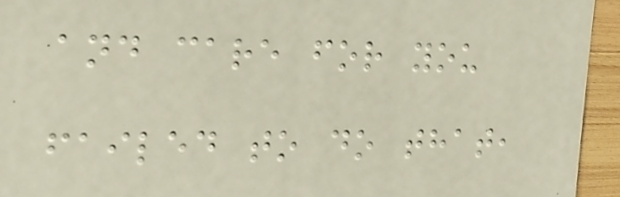and care for you
failed to do that,
